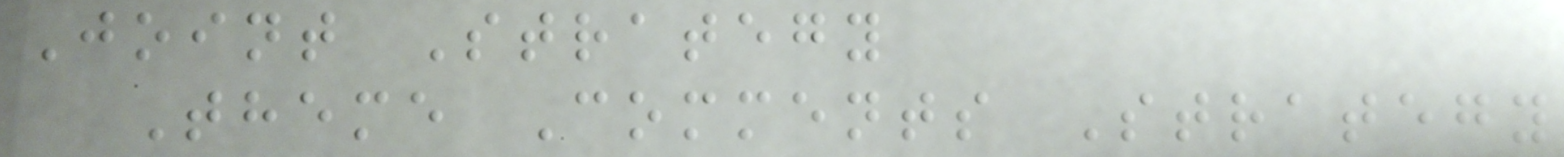Joint Strategy
Theme Comments Strategy
